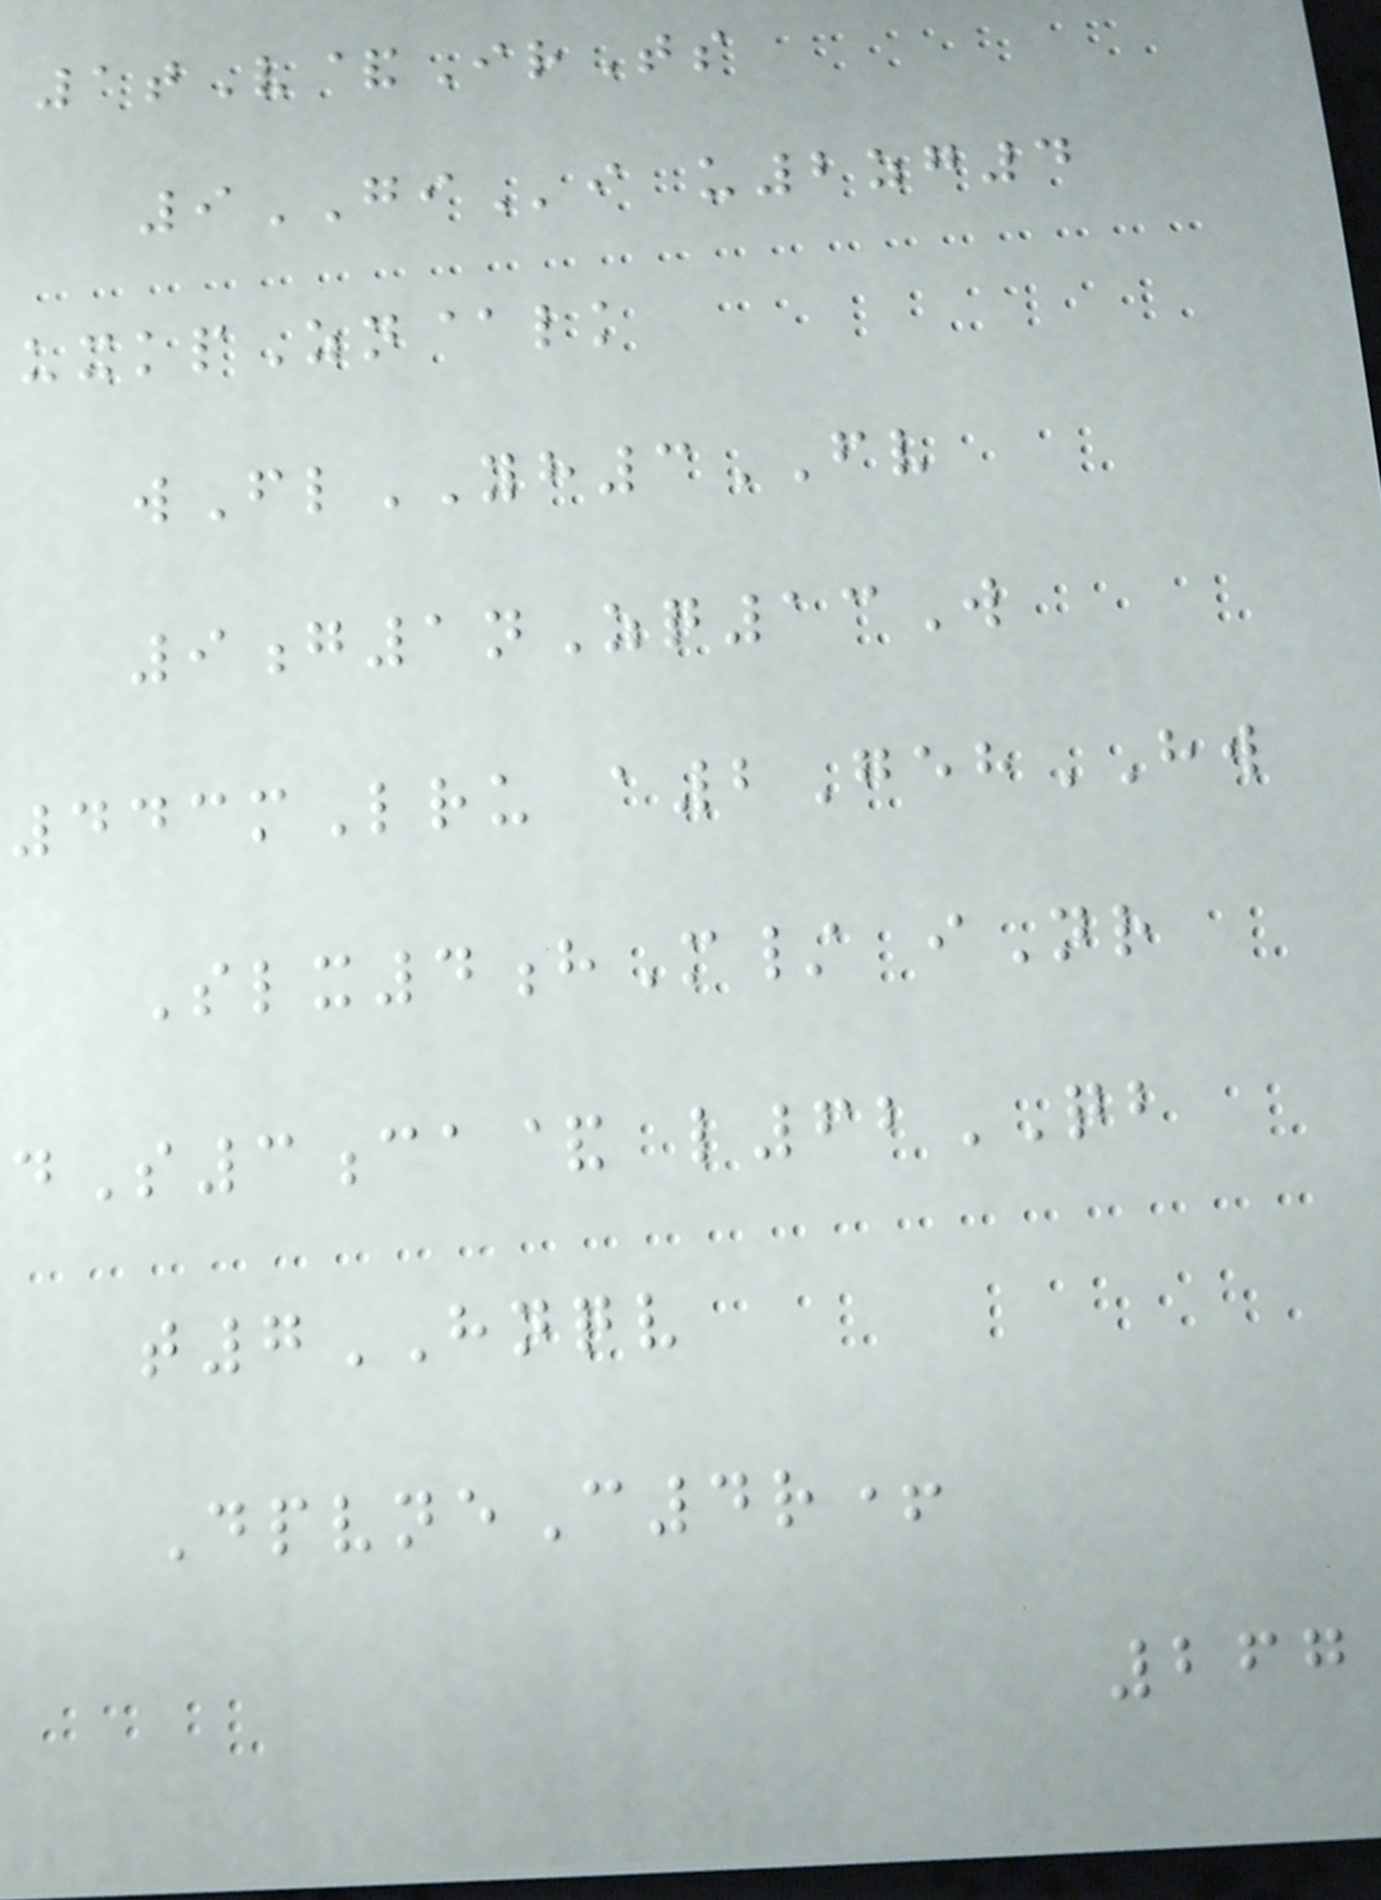1tV&IrTs
9GIi u2zg4
uxkpZn@lk
wFlYH3FV
9g1nZq13W
443mLru a2GehHW
Slx4hM/ iNr
dS3ca& l62QB
t7HNQV
DpvneC4r+
267
